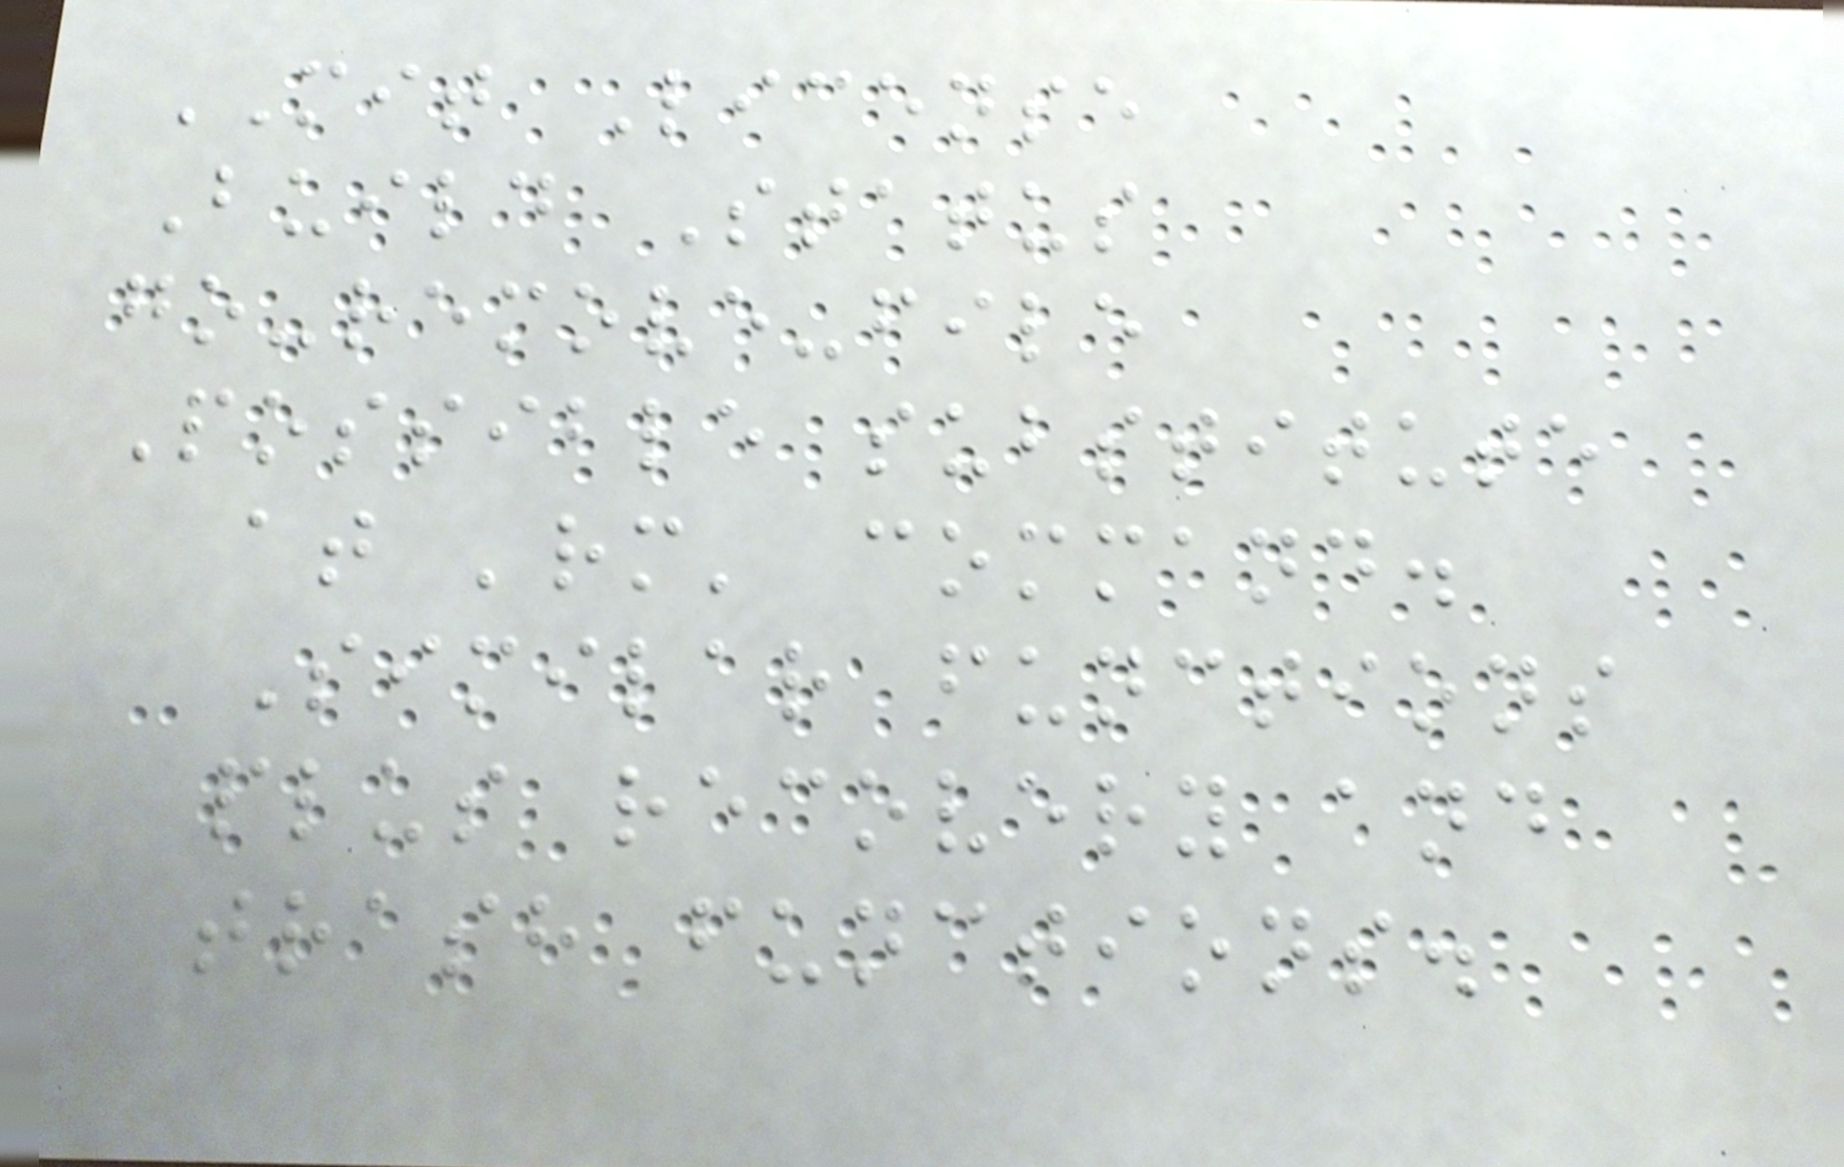MIT License
Build Status
go-remove-file
Possible substitute
at 'rm' command.
Similar functions
plus recovery and
trash functions.
